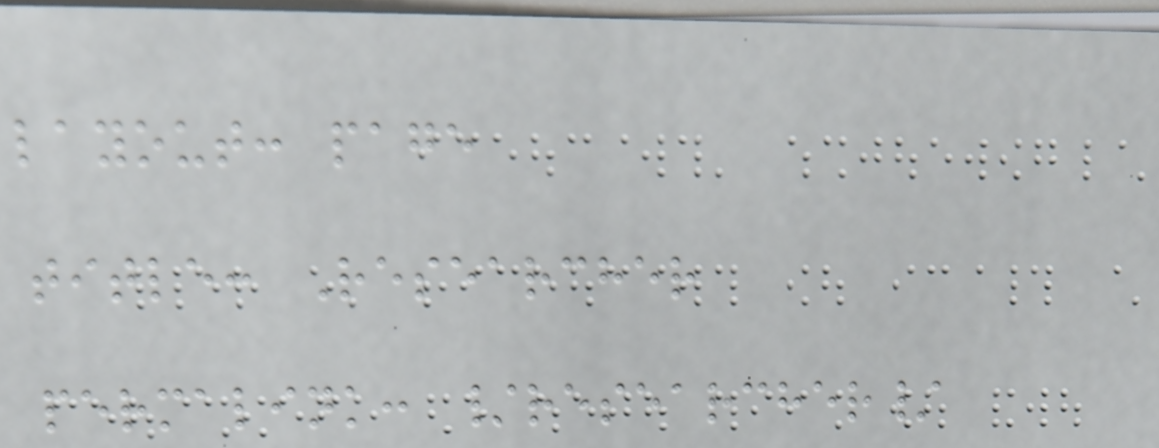layout: page
title: Researcher
permalink: /researcher/
